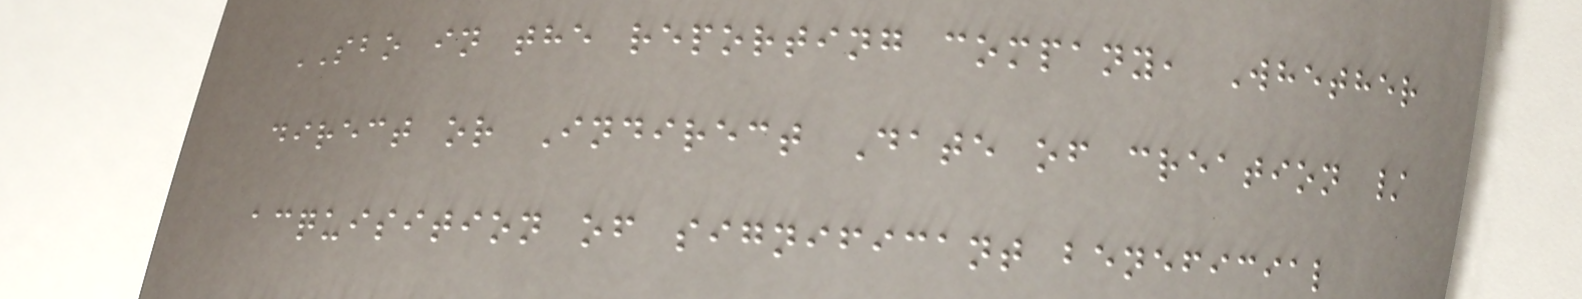SBO in the reporting company, Whether
direct or Indirect Date of creation /
acquisition of significant beneficial
